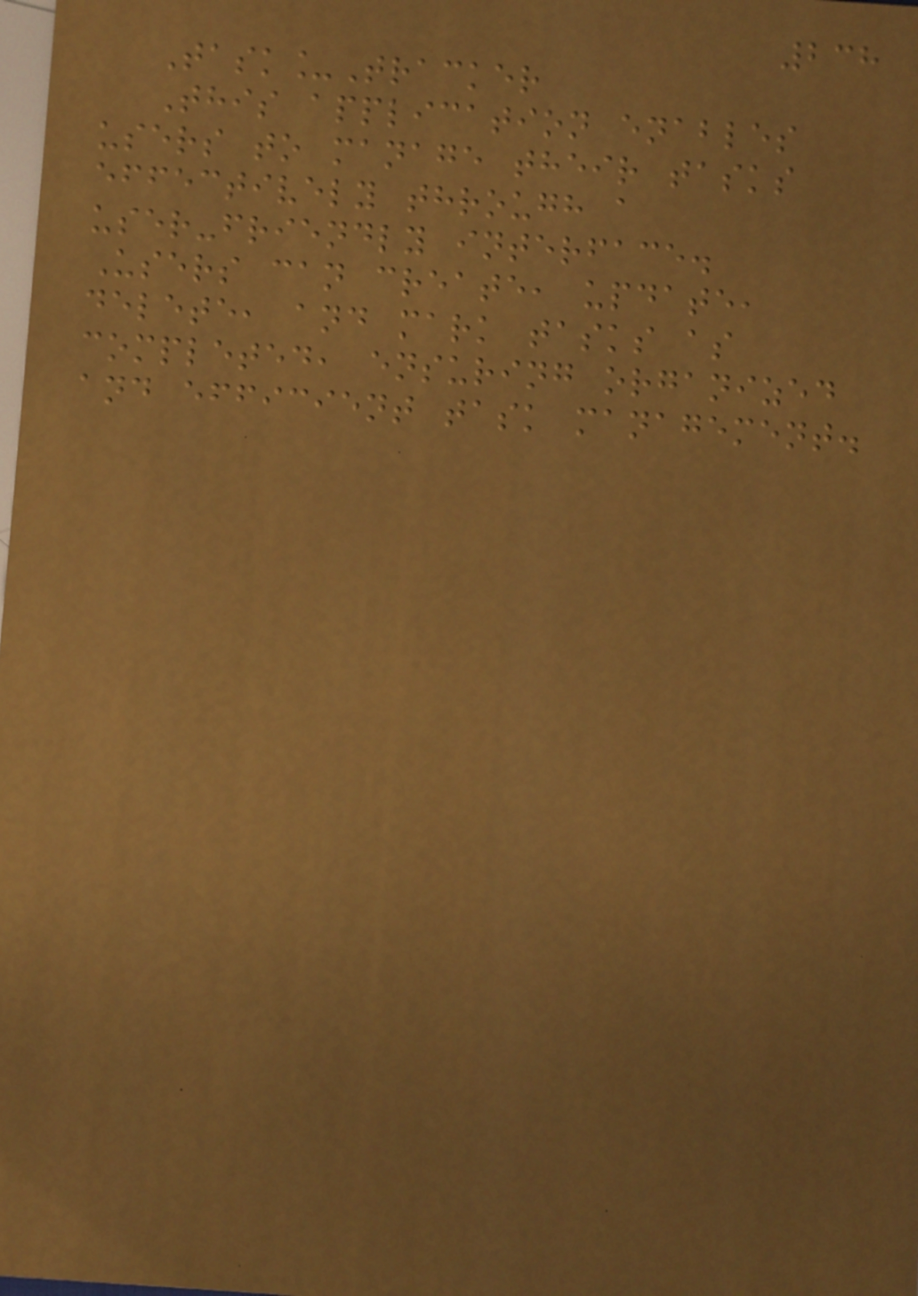238
Task_Tracker
This application enables
users to manage their tasks
effectively through a
user-friendly interface.
Users can create, update,
delete, and mark tasks as
completed, ensuring organized
and efficient task management.
